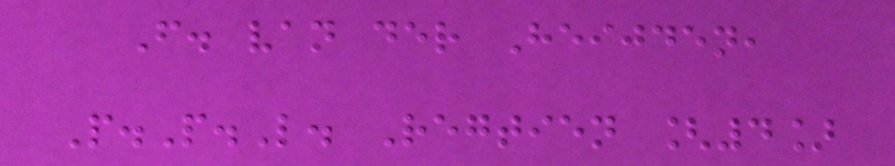F. van der Heijden,
P.P.L. Regtien [4]
